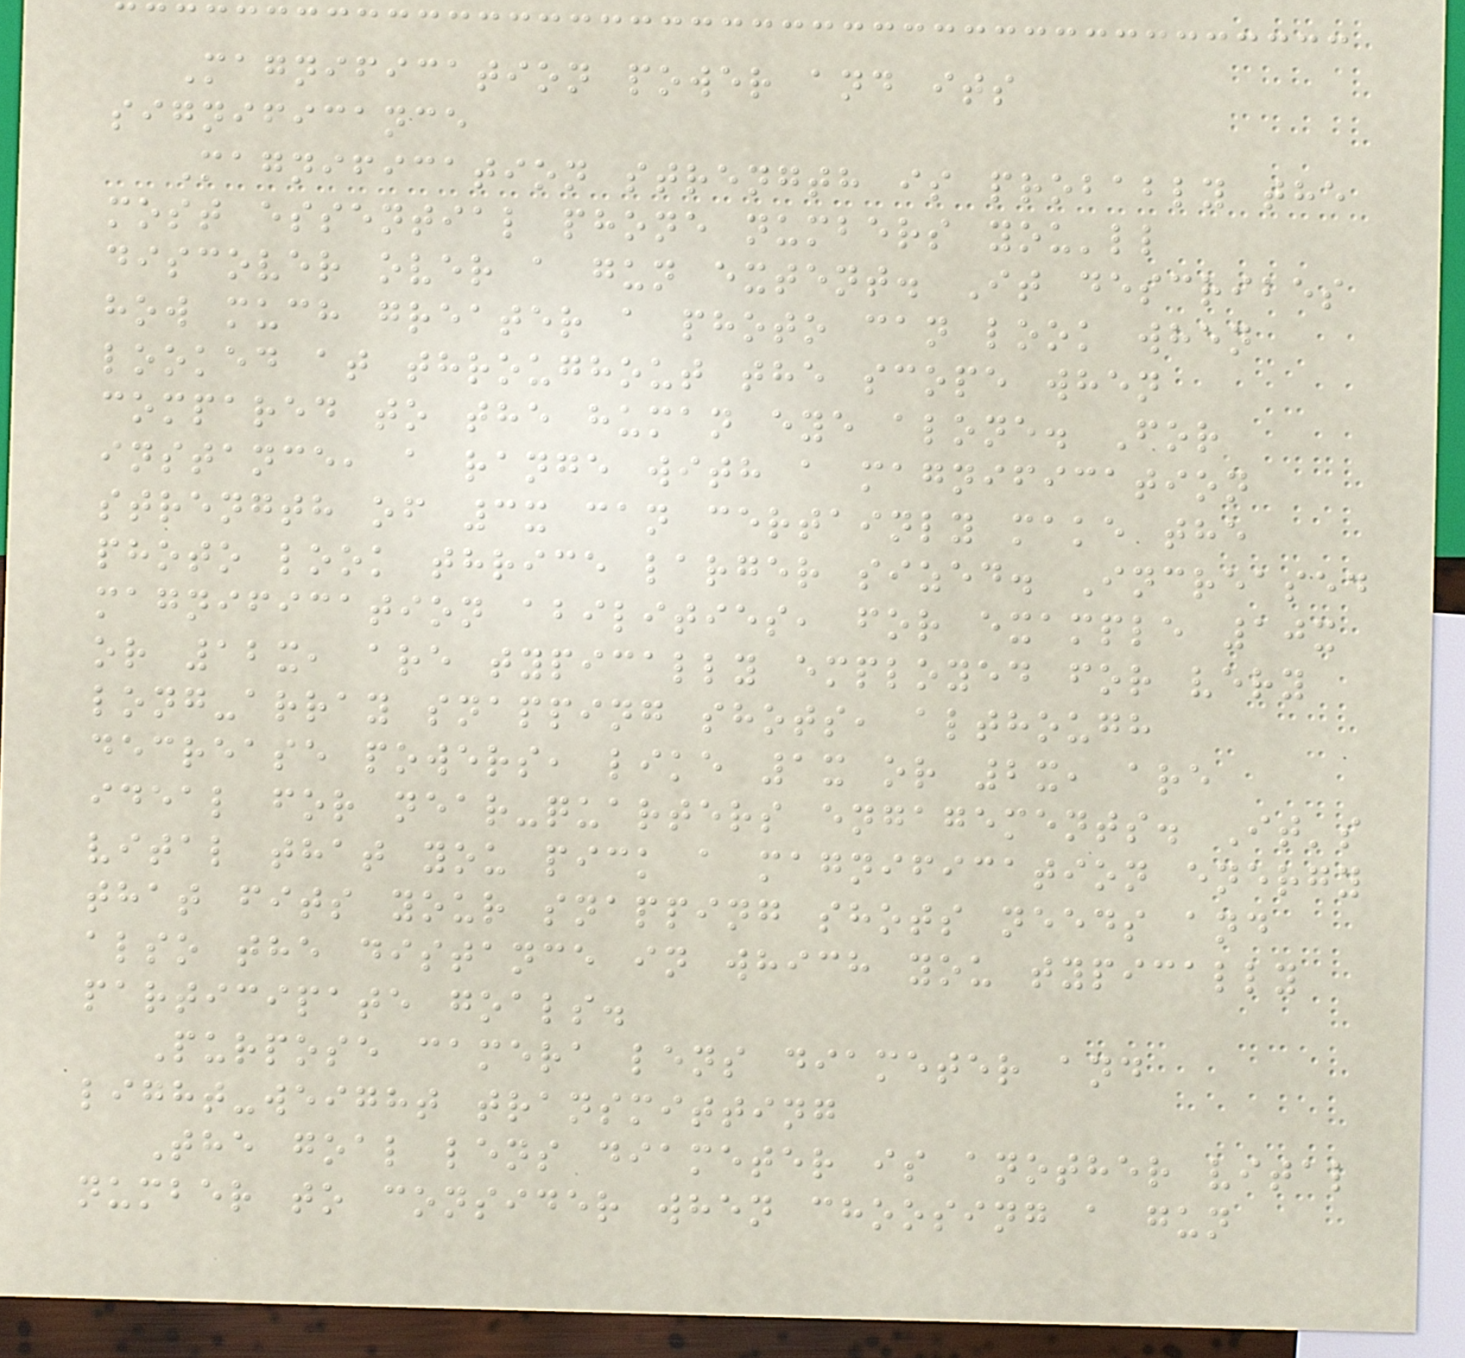Magnification power and its
significance
Magnification strength is probably the
most essential phone numbers you'll
discover over a gun extent. It describes
how much greater a photo can look when
looked at throughout the scope when
compared to the human eye alone. For
instance, a range with a magnification
strength of 3x can certainly make the
photo look thrice larger sized. Increased
magnification abilities, for example 10x
or 12x, are typically employed for very
long-array snapping shots, although
decrease powers, like 1x or 2x, are
ideal for near-quarters engagements. It's
vital that you pick a magnification energy
that fits your snapping shots needs and
also the distance in which you typically
participate goals.
Purpose camera lens diameter and
light-weight transmitting
The goal lens diameter is another vital
number to consider when choosing a gun
